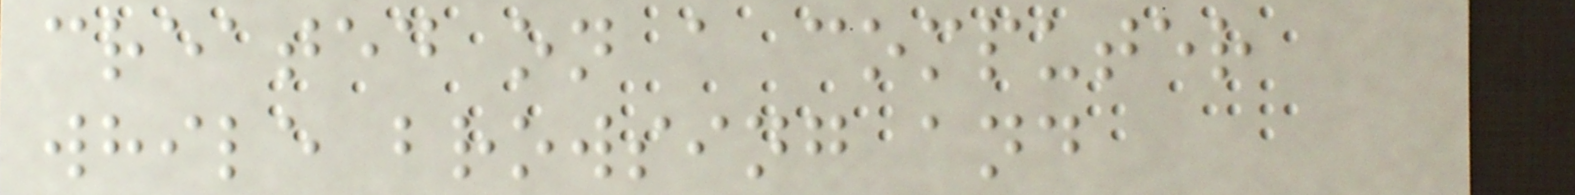created on a computer
while browsing and
